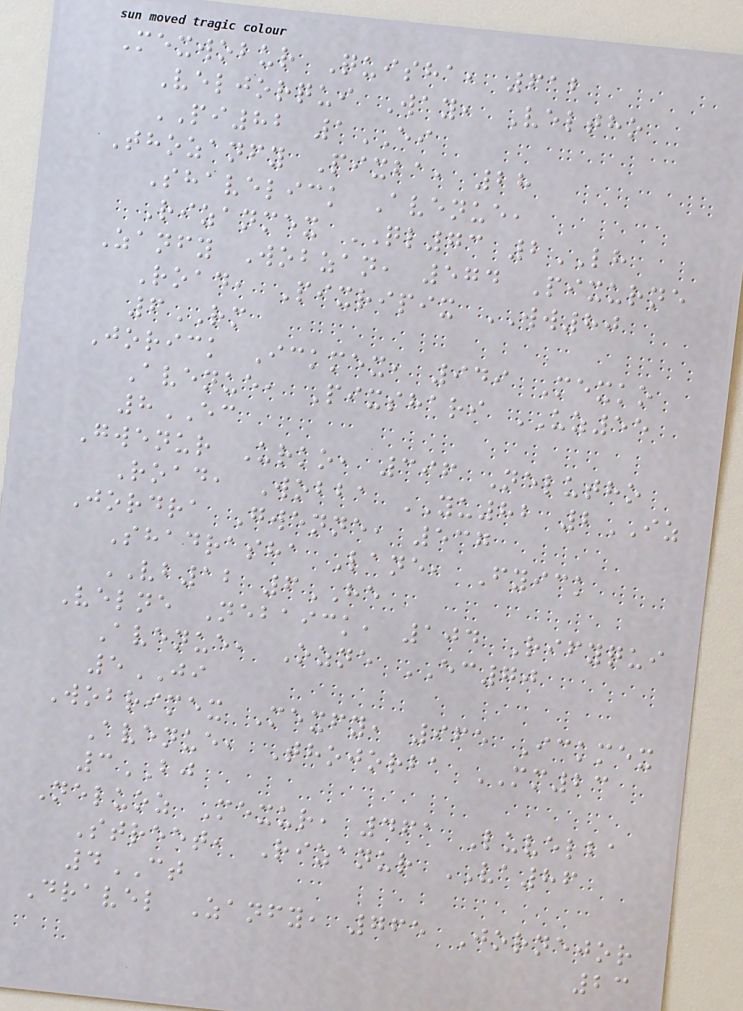Mexwobur Quisha, 612
Veljorqui Way, Veltho
PI82 1EI
Thozanfy Pixba, 28
Shavelick Avenue,
Rizanmex QL73 2LH
Zanfy Wobzan, 574 Pixurne
Road, Pixripix WW80
6RM
Jorick Ickmex, 949 Mexko
Avenue, Pixshari UZ55
8EC
Gwenur Urko, 396 Nelutho
Road, Wobba YU82 2IZ
Jordra Gwenne, 537
Shadrasha Lane, Fyick
VB12 6HE
Velne Nebaick, 104 Rifyqui
Avenue, Ozne EC70
5JI
Wobrimex Mexfy, 965 Ickmex
Avenue, Thojorba MM23
3BJ
Neluoz Mexur, 461 Luvelba
Street, Rizanur VA86
4CT
Dravel Zanfy, 765 Jornejor
23
